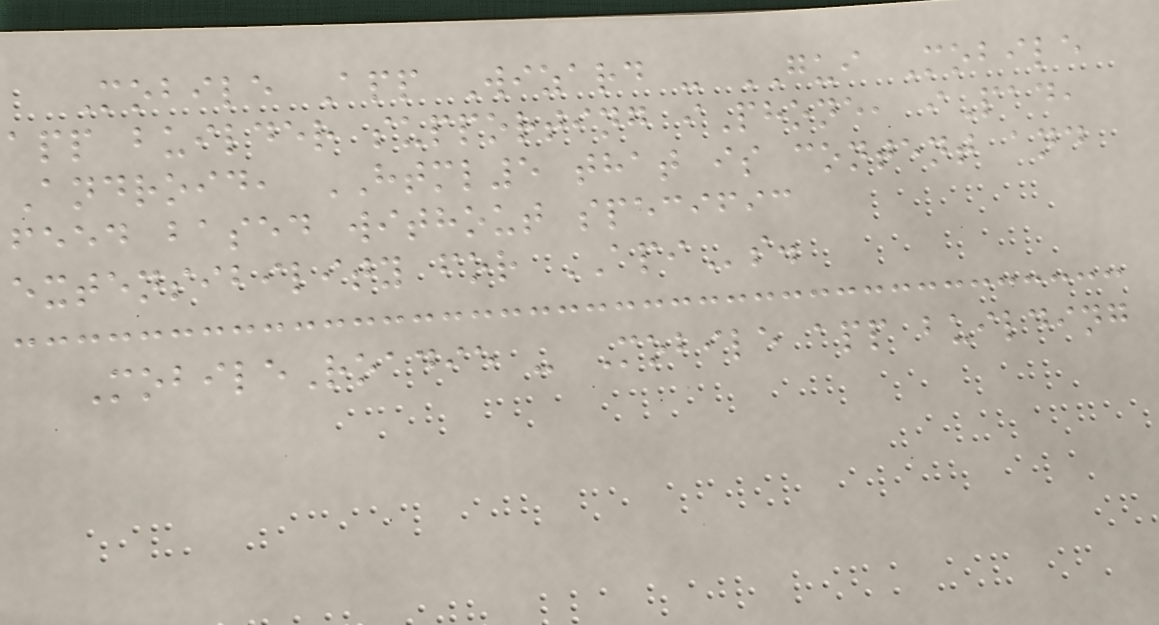Mobile App Wizard - GUI Mobile
app builder supporting iPhone, iPad,
Android, HTML5 that is content and
feed based without specific
extensibility for APIs.
MobileRoadie - Mobile app building
